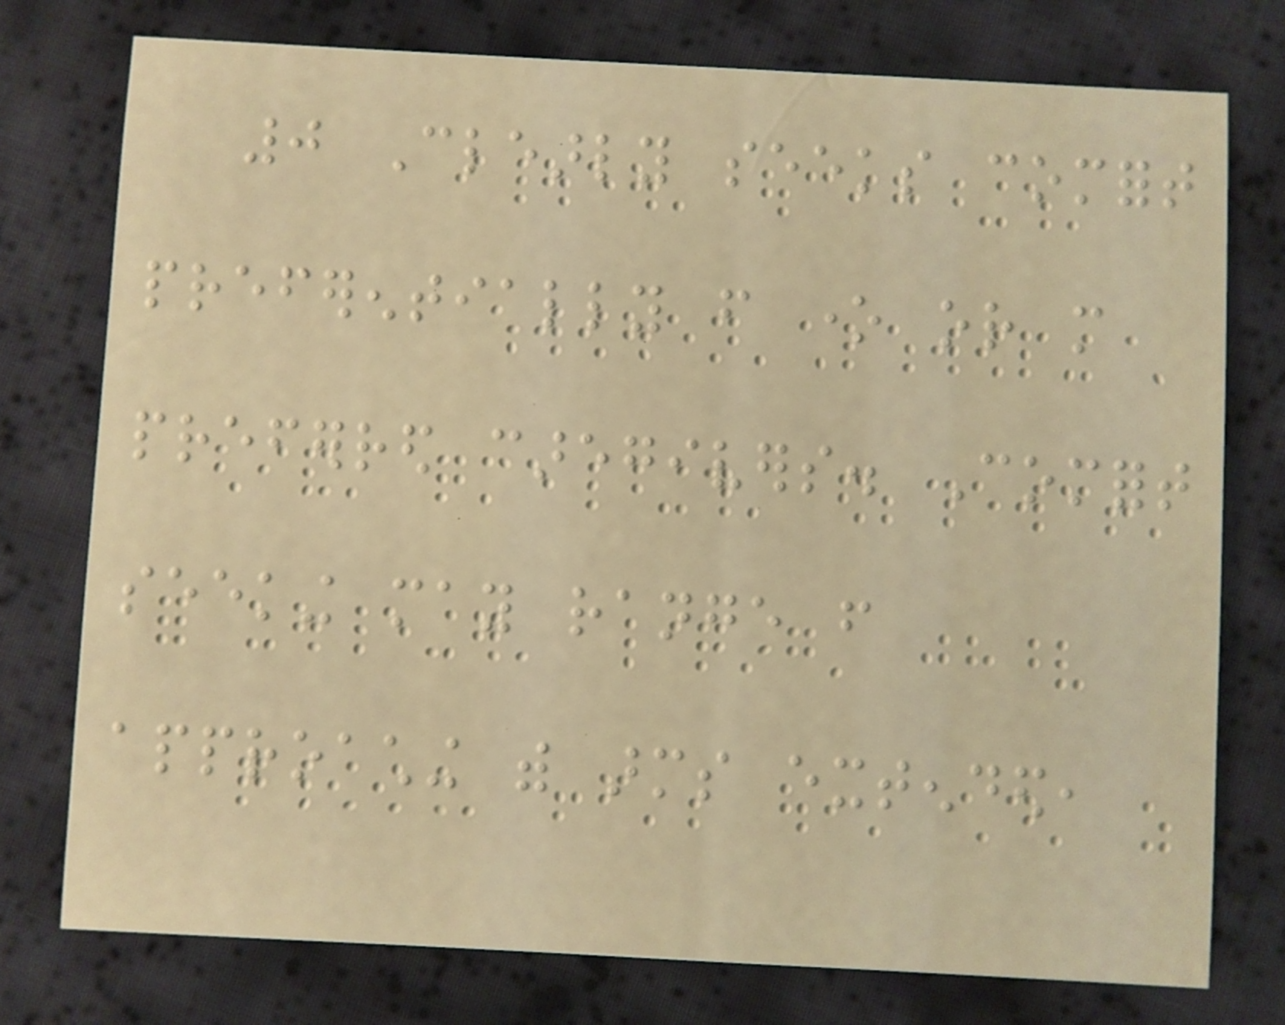0 Clearly seeks comfort
preferentially from one or more
preferred caregivers. Comfort
seeking may range from
approaching with arms extended,
